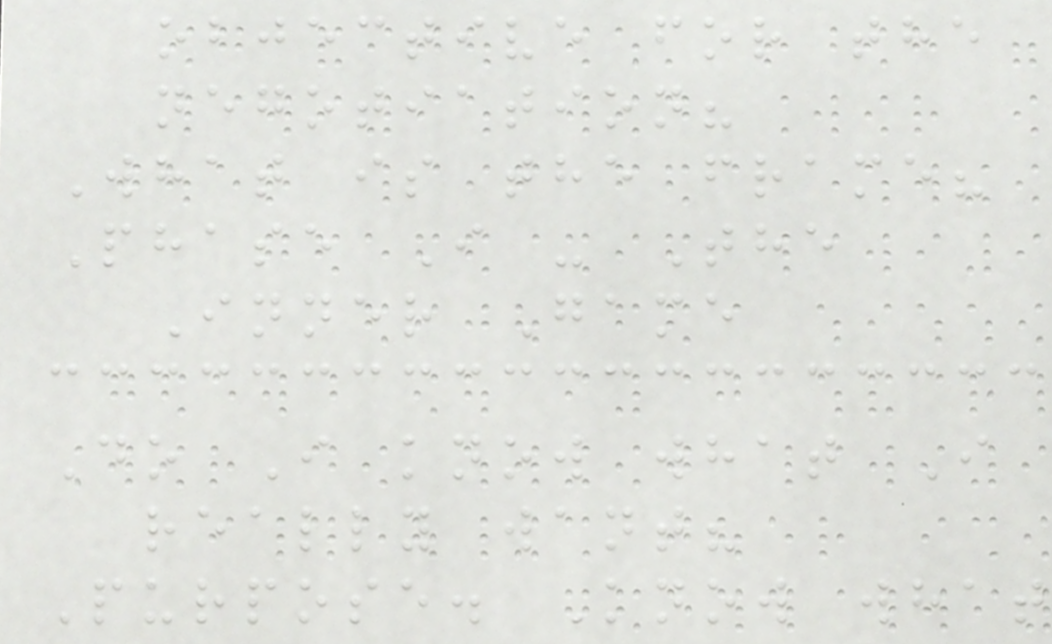objective for the
negotiation?
What is the frame?
Phase I - The
Inner Game
Do I know what I
really want?
Purpose. Know what
